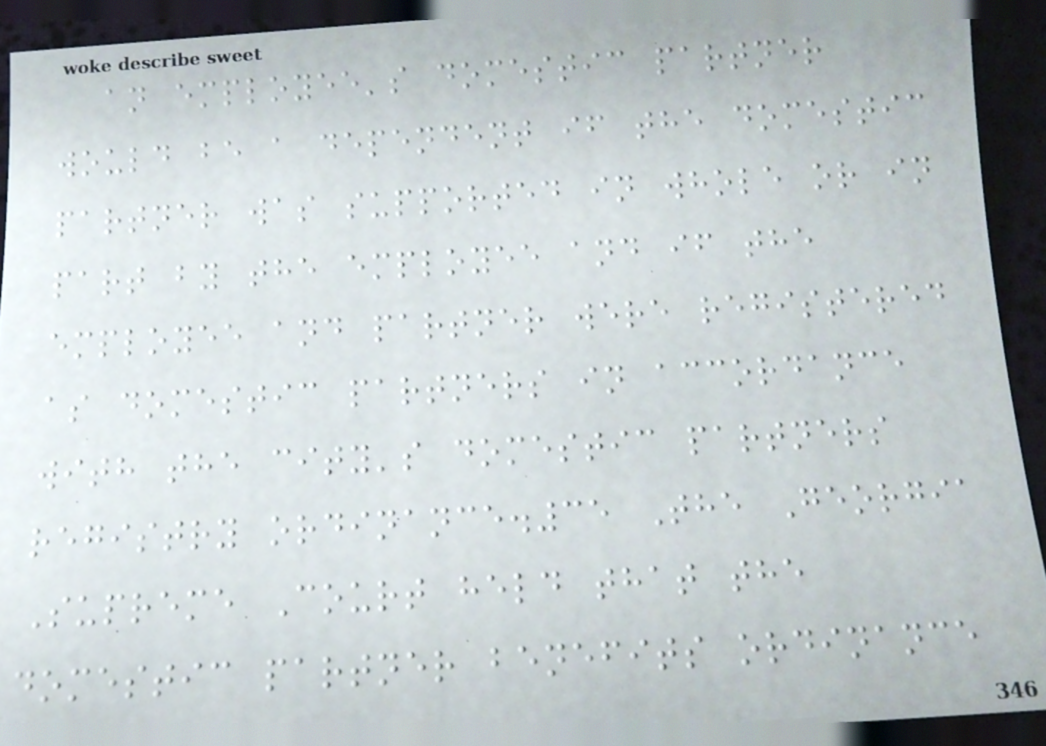an employee's domestic partner
would be a dependent if the domestic
partner was supported in whole or in
part by the employee and if the
employee and partner were registered
as domestic partners in accordance
with the city's domestic partners
registry ordinance.35 The Georgia
Supreme Court held that the
domestic partner benefits ordinance
